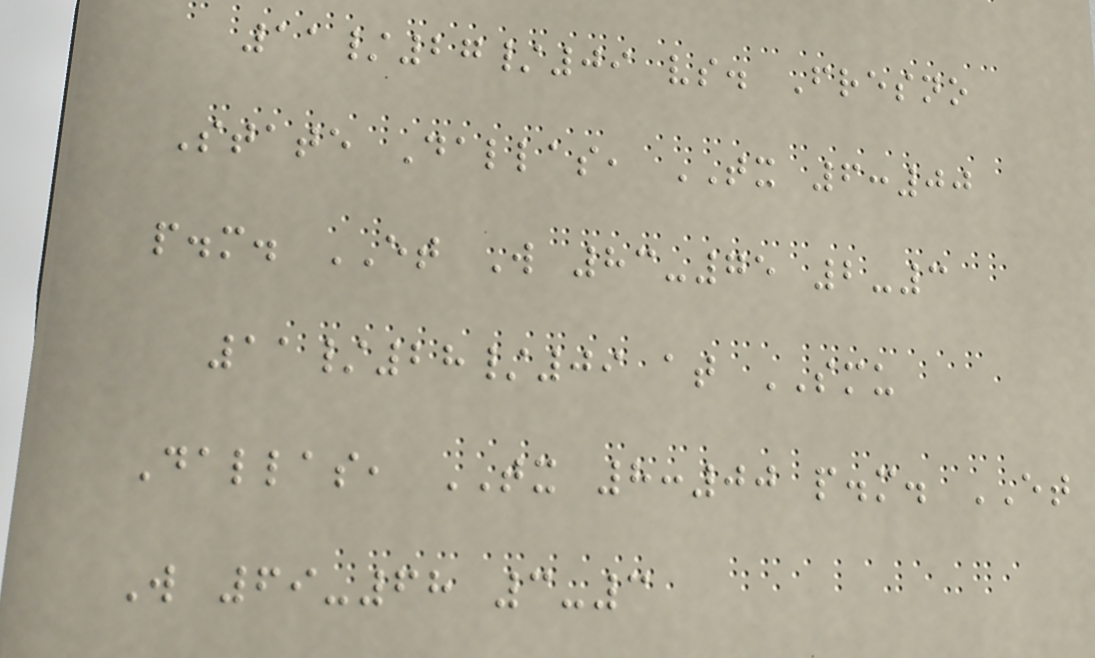11/27/09 vs. Fresno
State Dallas, TX 6:00
p.m. ET W 83-75 2-3
11/28/09 at SMU
Dallas, TX 8:00 p.m. ET
W 69-68 3-3
